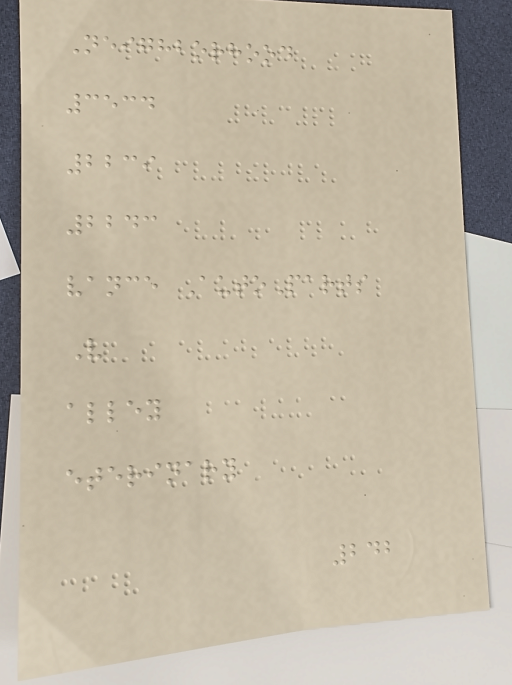Neighborhood
3534
2239
2243
vance AutoParts
V
alley
eterinary
242
